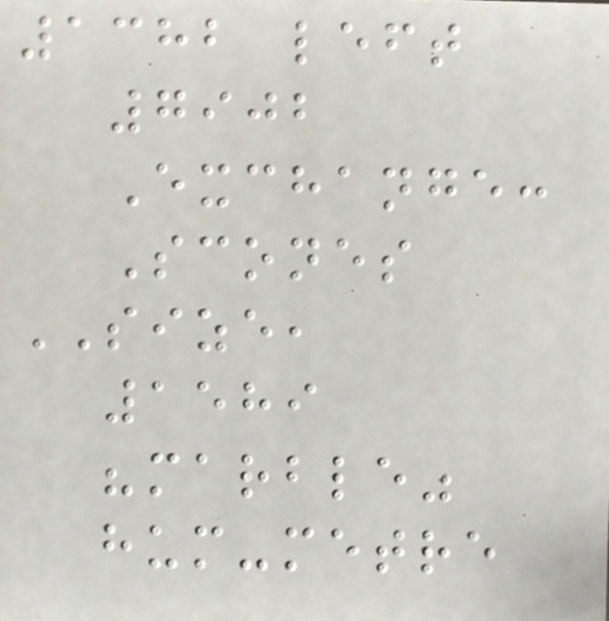1382 left
7902
Exchange:
Scones
SIZE,
1589
"marble"
hum-metre
